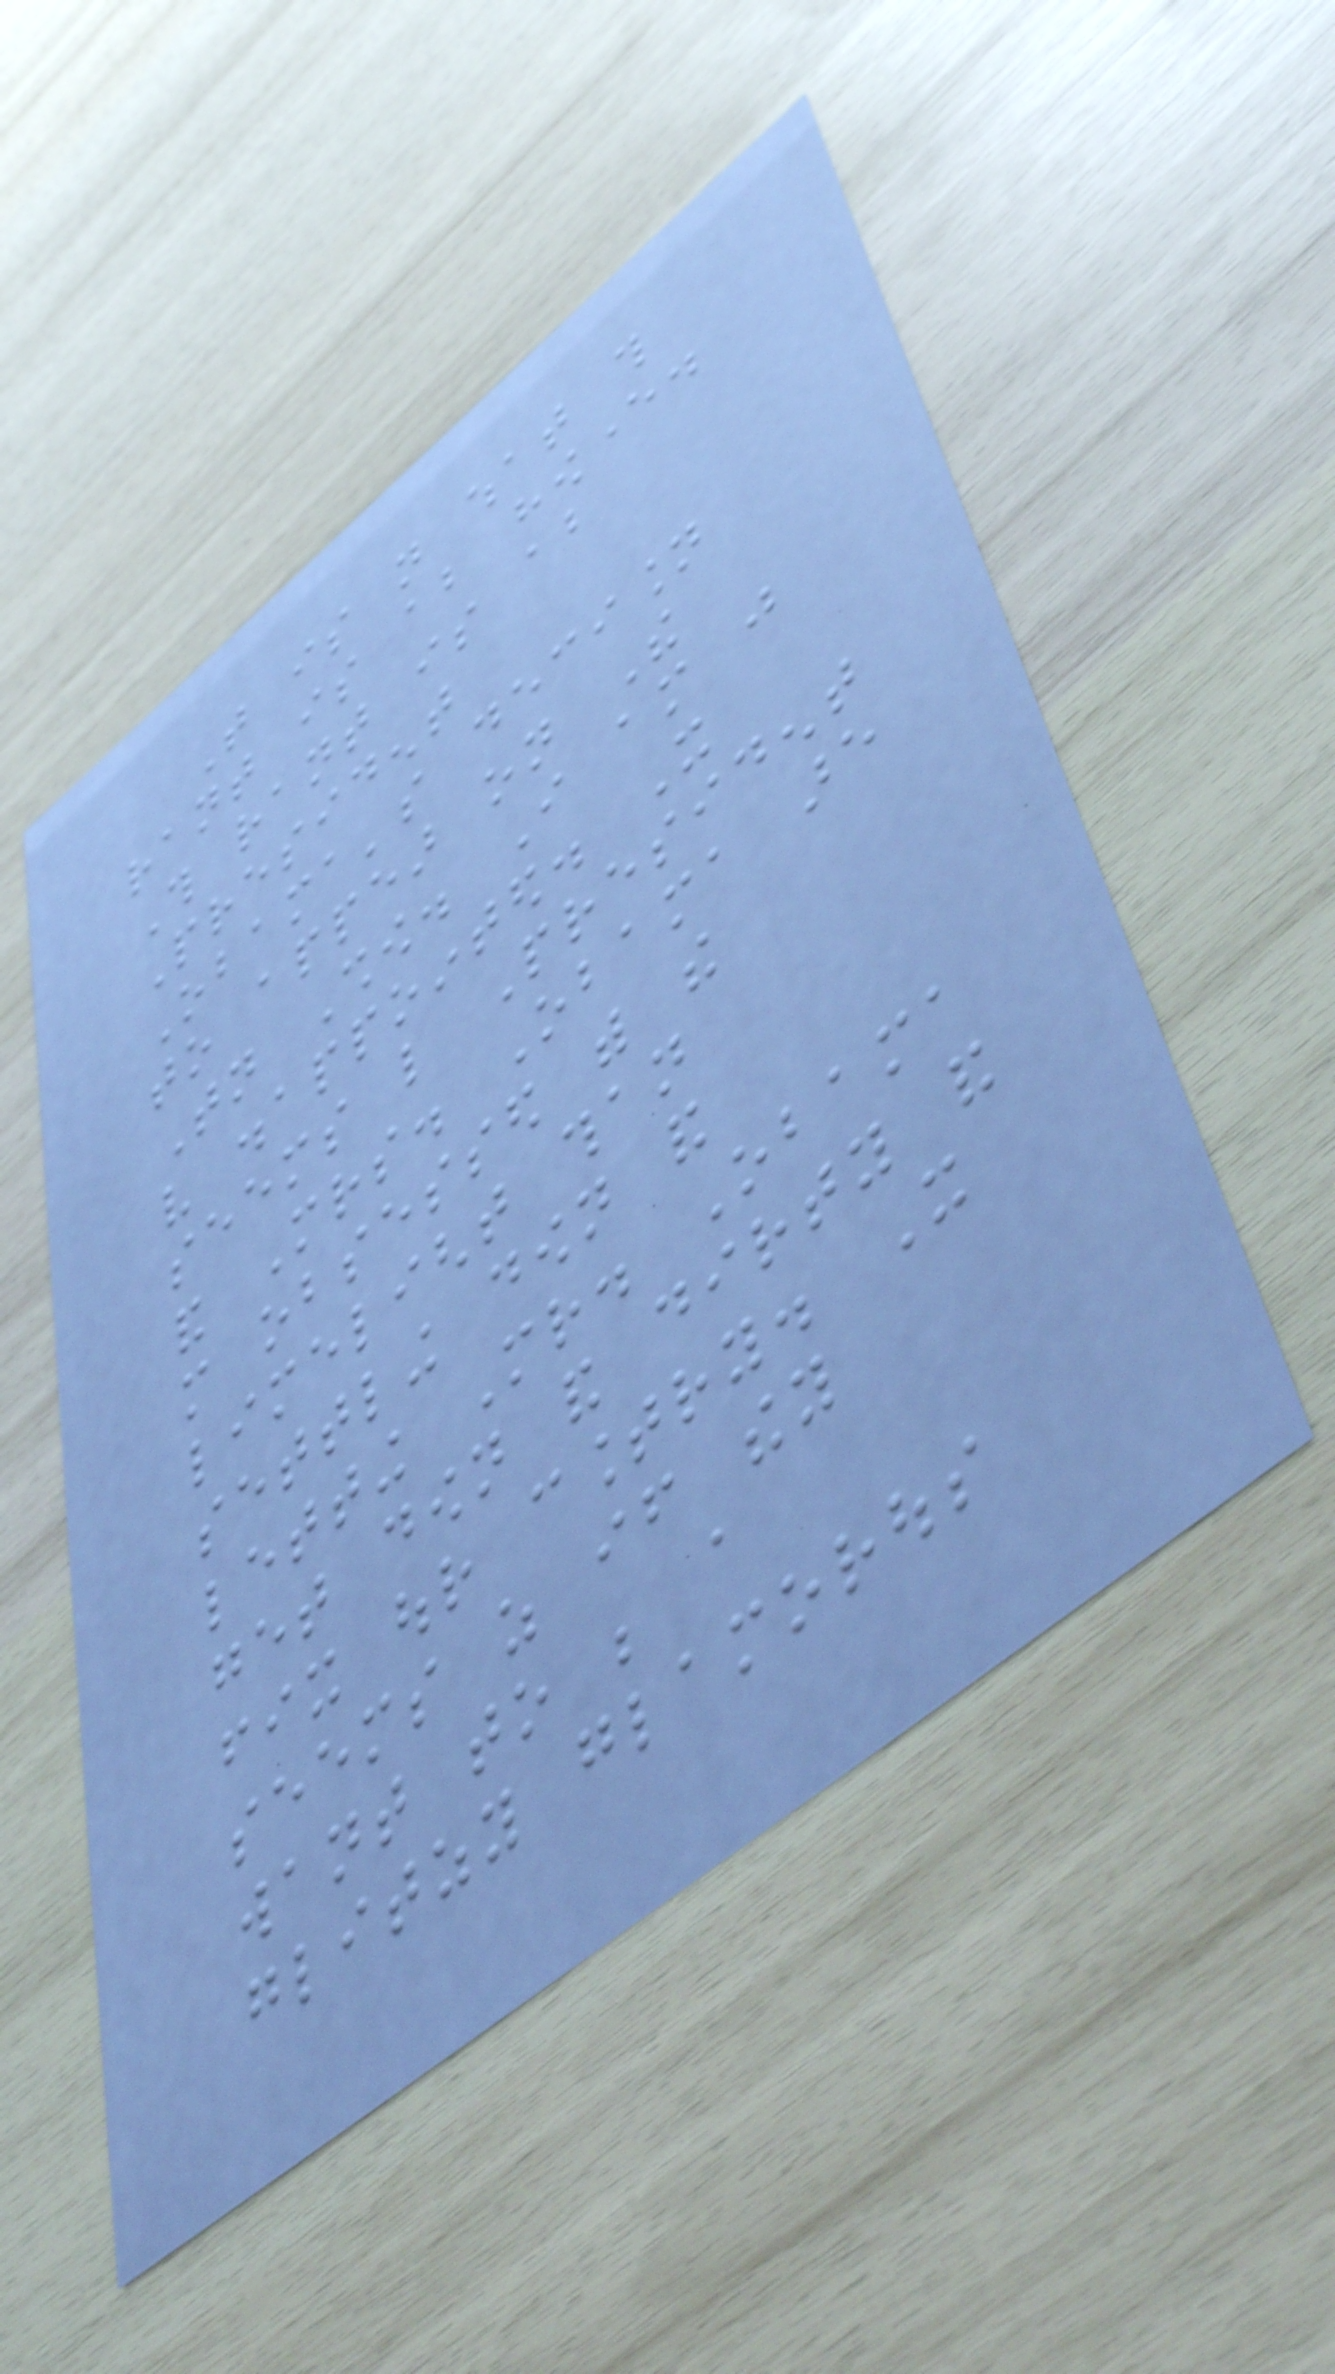That is not what this
rant is about however.
This rant is about
President
Obama's decision
to appear on The
Tonight Show. I am just
very disappointed. It
seems like President
and Mrs. Obama are
more obsessed with the
limelight than
settling down and
letting Mr. Obama
get down and dirty and
fix our country. It
seems as if they
want to be a
glitzy glamorous
